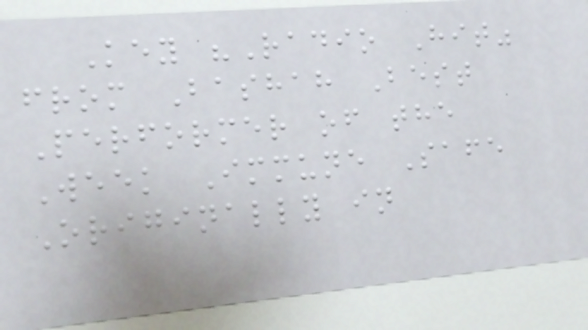Key "Radio Hit"
from Bashah Best
Performer of the
Week Immune Safe
Originally in
